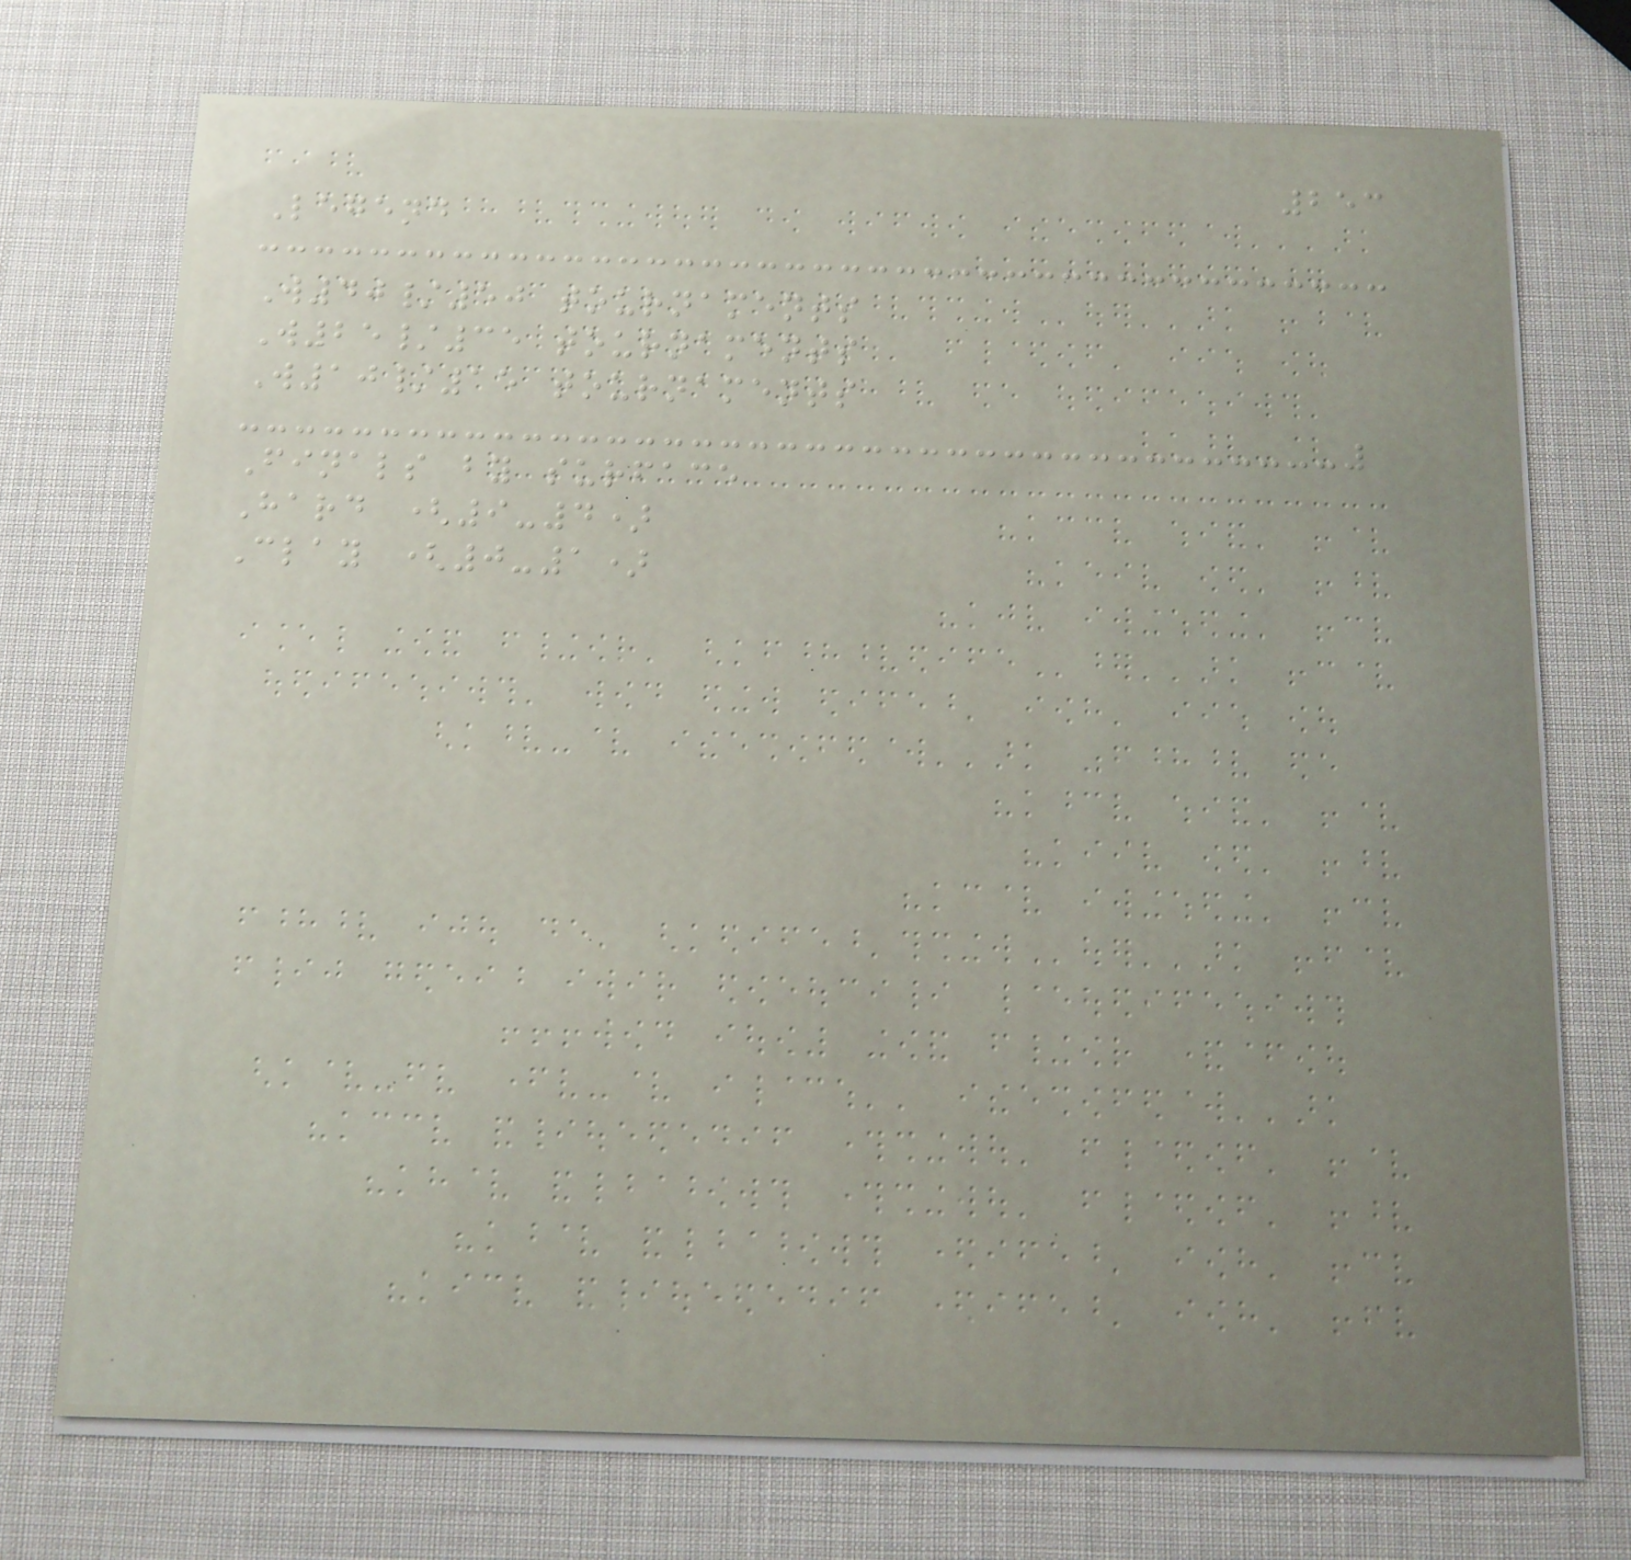253
Legend
W40/50 tournaments
W25/35 tournaments
W10/15 tournaments
Finals by surface
Hard (9-4)
Clay (0-1)
